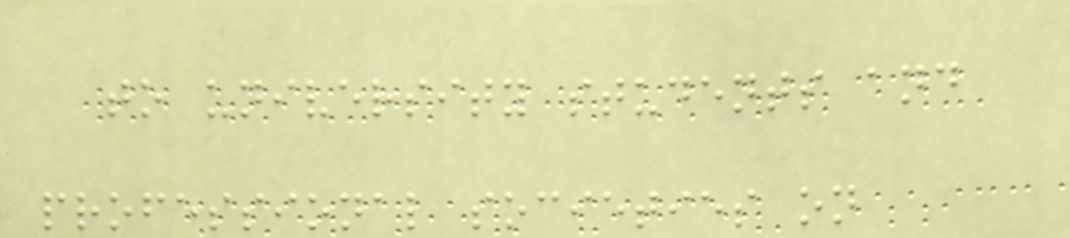to university students and
professional societies on
